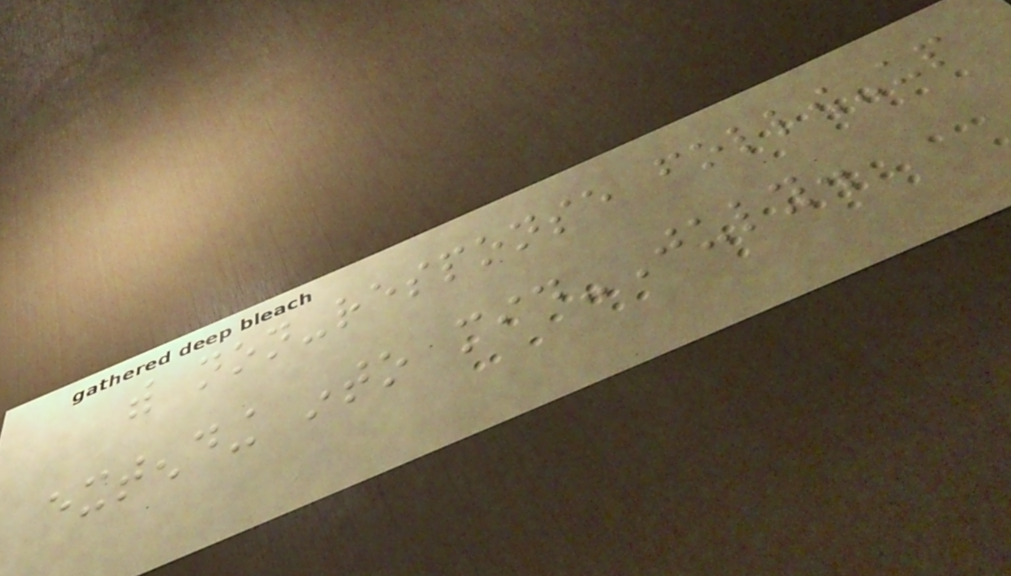with non-response follow-up
extending into mid-July.
